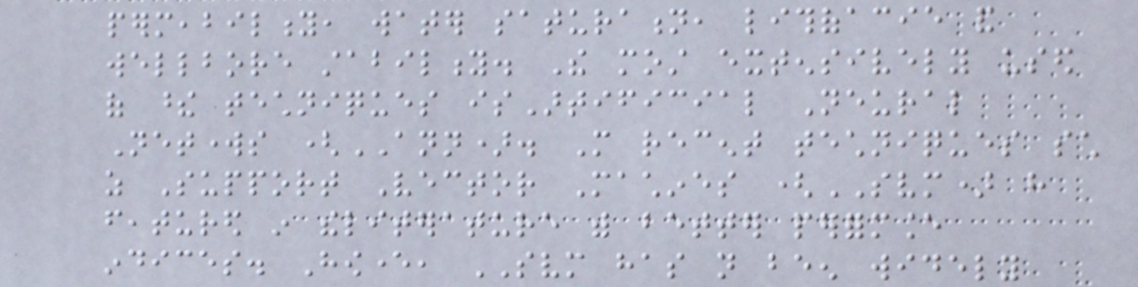permeability, water saturation, lithofacie and
wellbore stability. The most extensively used
of these techniques isArtificial Neural
Networks (ANN). More recent techniques such
as Support Vector Machines (SVM) have
featured in theliterature with better performance
indices. However, SVM has not been widely
